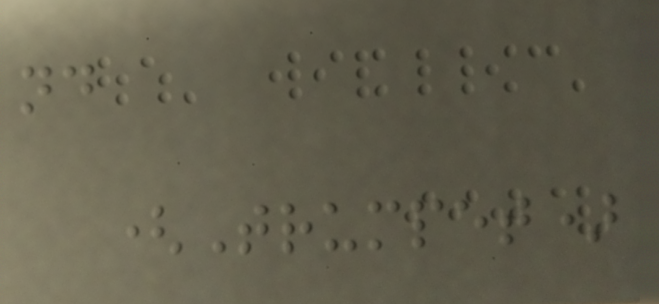nd
(Trumpet)
